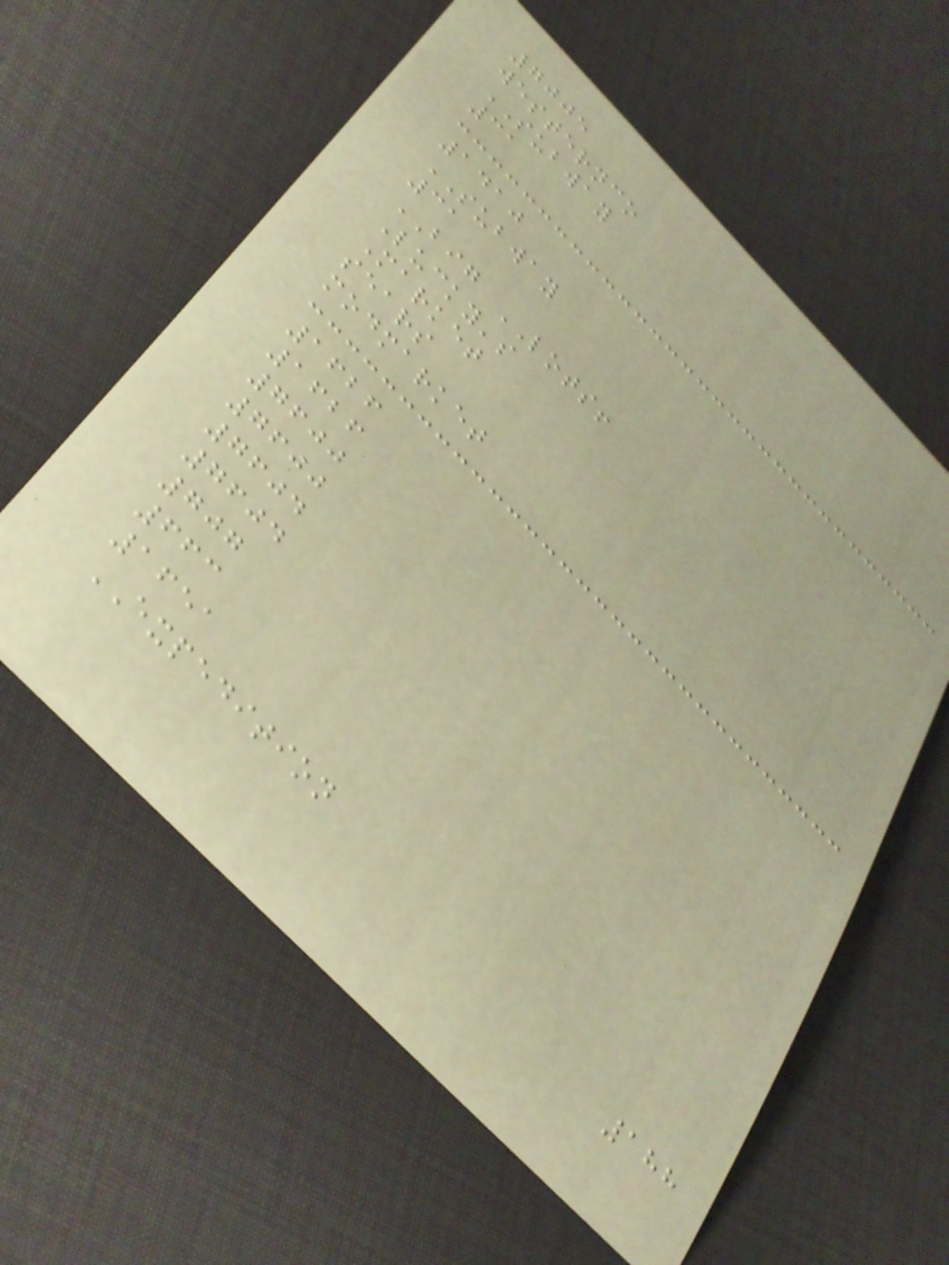7005
westernco
SUBWAY
31
1410
SUBWAY
31
BIG LOTS!
Lucky's
Market
sears
modmarket
1626
1626
7600
7600
7604
7604
707
663
1651
EXPEDITION
188
